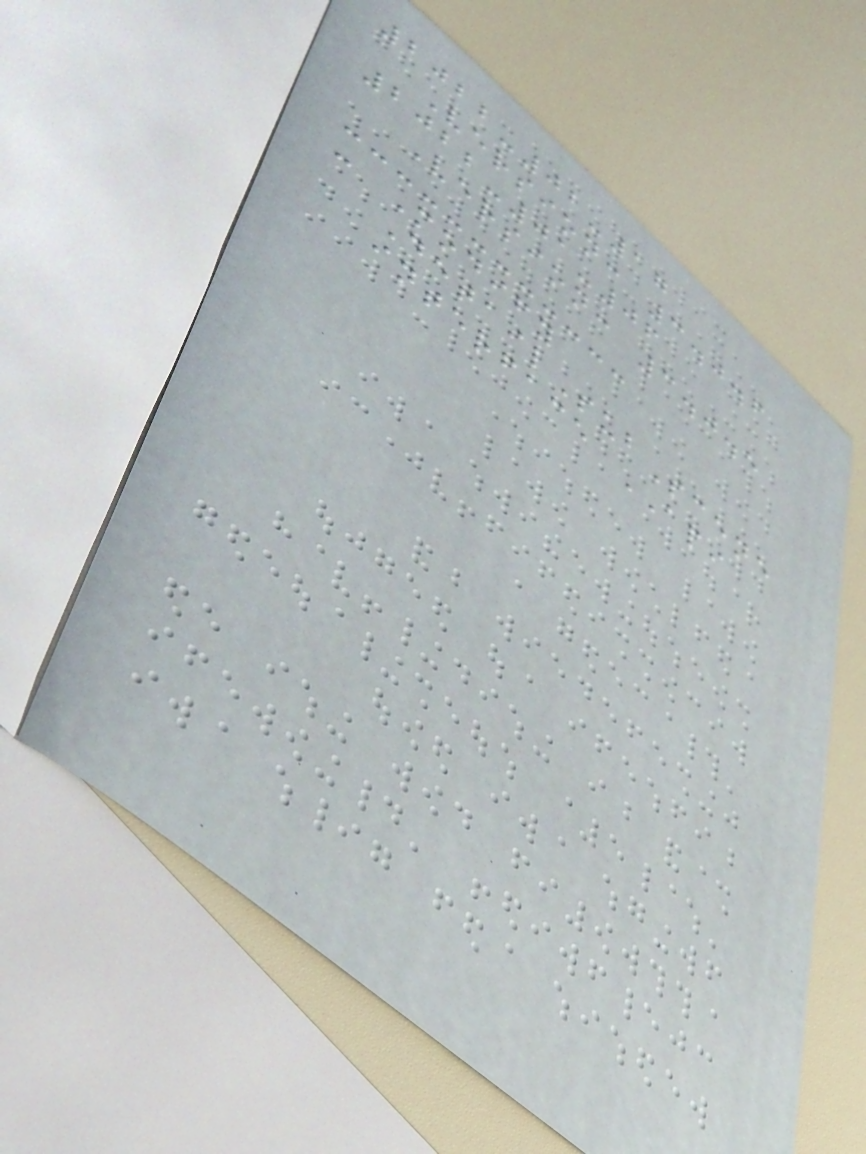2022-02-17
Version: 3.0.6
2022-01-06
Version: 3.0.5
- Modify
DetailSubScene
interface API
